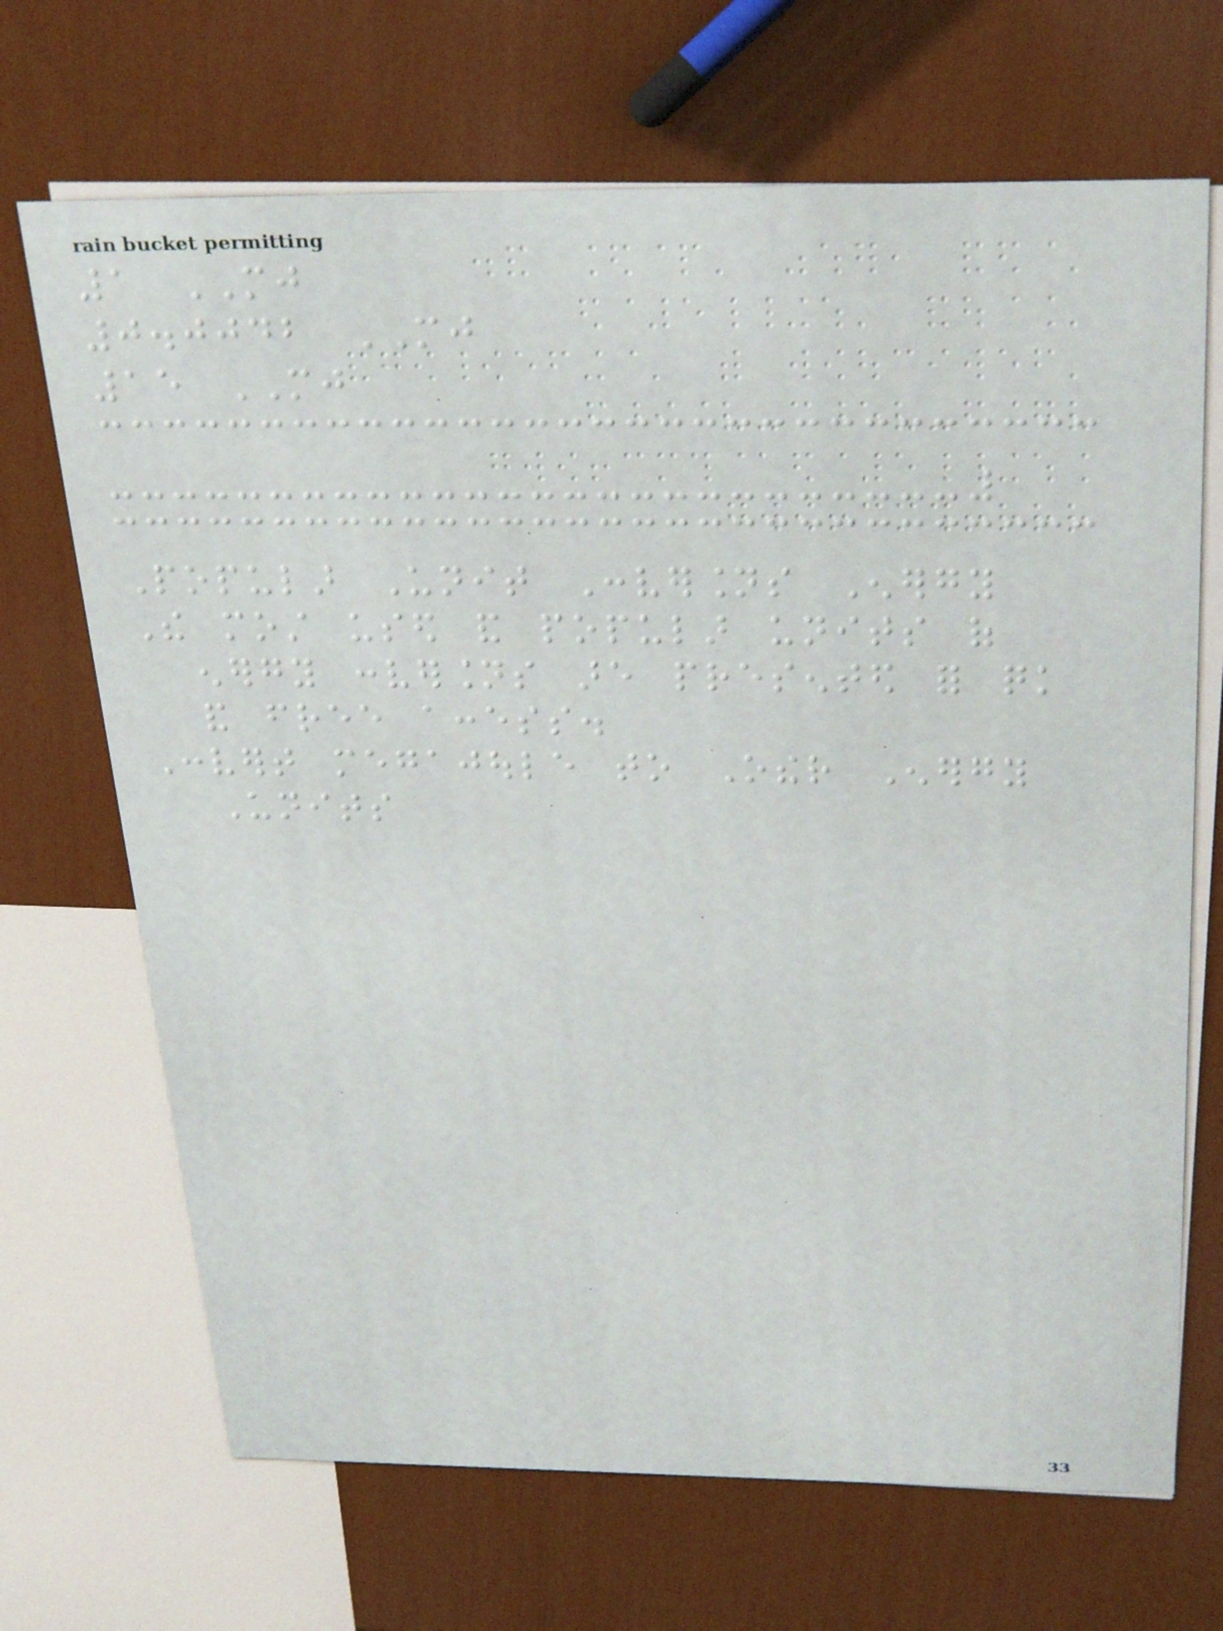1 MJ
0.0042 MJ
15 MJ
Popular Unit Conversions Energy
The most used and popular units of
energy conversions are presented for quick
and free access.
Convert megajoule to Other Energy
Units
